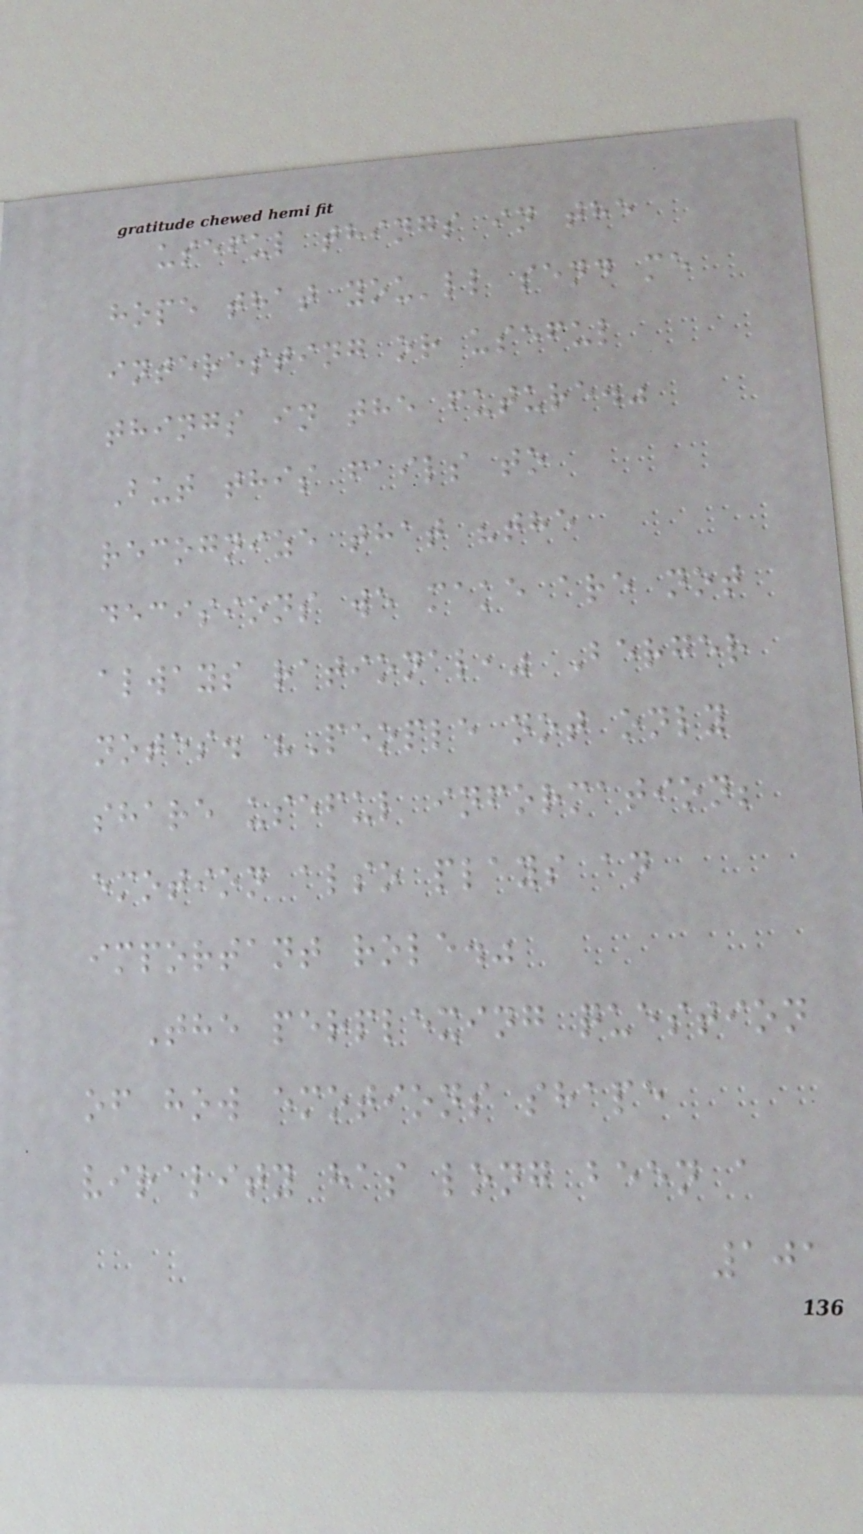useful things in the
hope that you'll send me
interesting or useful
things in the future."
But this fails to
recognize that "the
decisions we make are not
always rational," Berger
notes. "People not only
share useful information;
emotion also plays an
important role."
The perplexing question
of how emotions shape
virality has long been a
101
